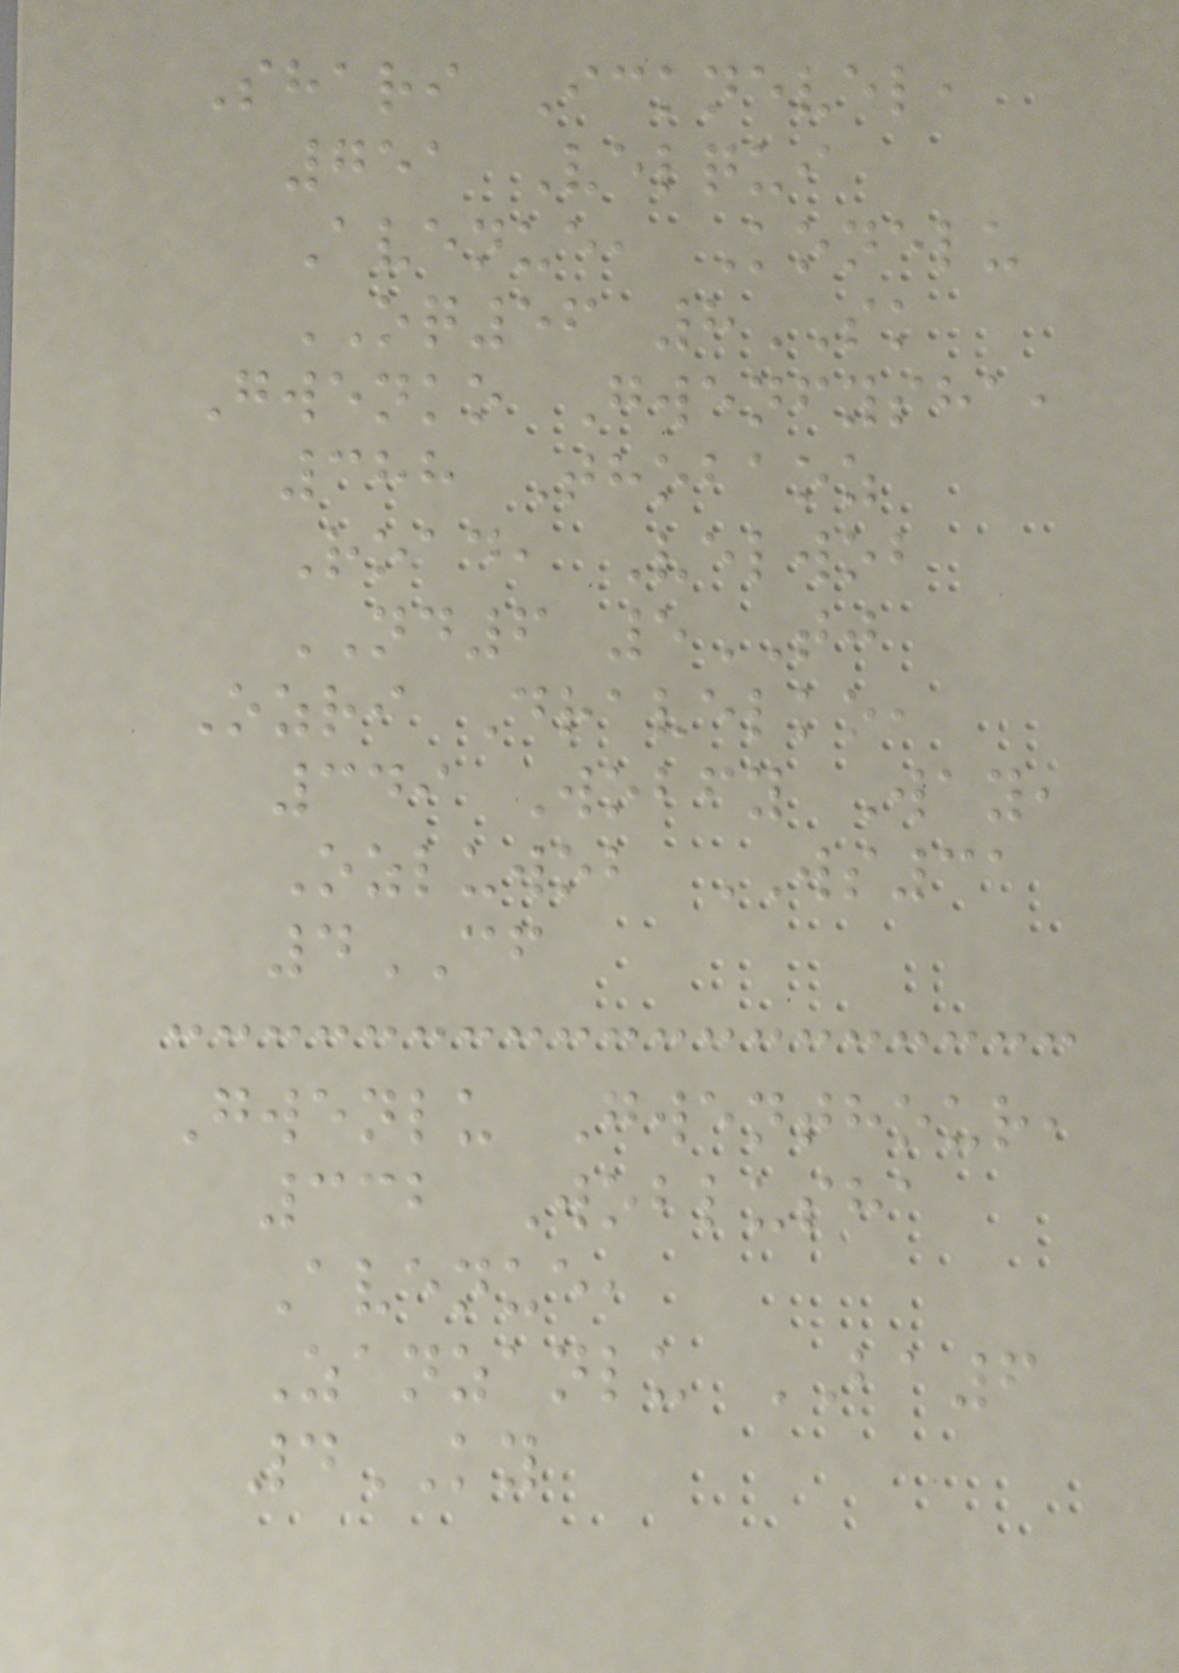Shari Icknevel,
751 Velqui
Avenue, Konelu
OQ56 8SK
Gwenko Gwenfysha,
388 Thobaoz
Road, Velwob
ND6 5TJ
Ozri Dravelko,
349 Wobfy Way,
Ozluwob WS31
4CF
Gwenlu Gwenthour,
332 Woblusha
Avenue,
Zanzanlu BA6
4KY
